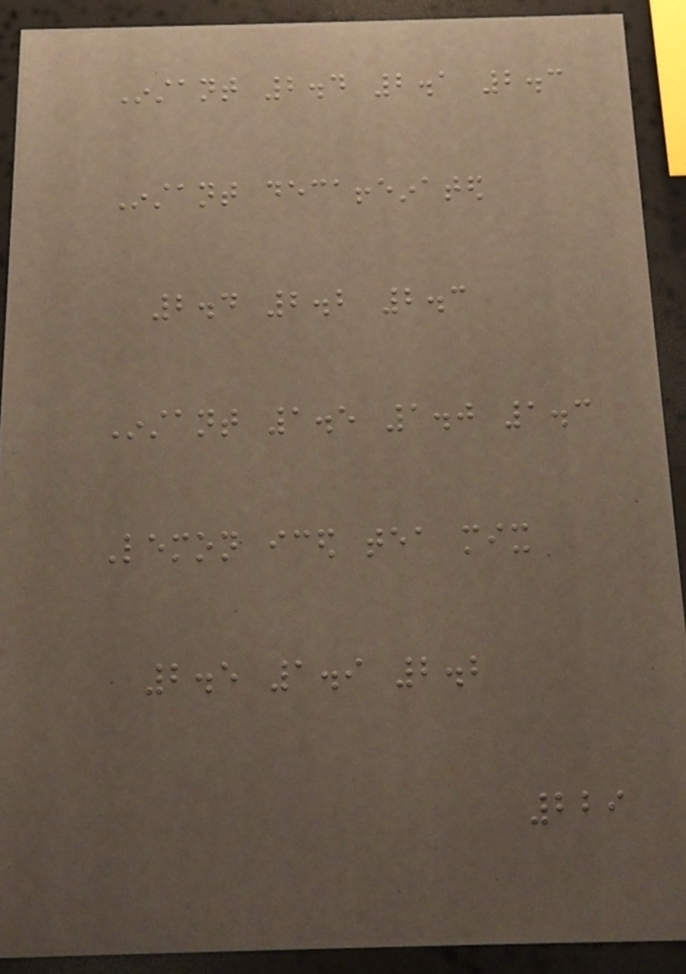Instant 2.4 2.1 2.3
Instant decaffeinated
2.4 2.2 2.3
Instant 1.5 1.0 1.3
Lemon iced tea mix
2.5 1.9 2.2
229
